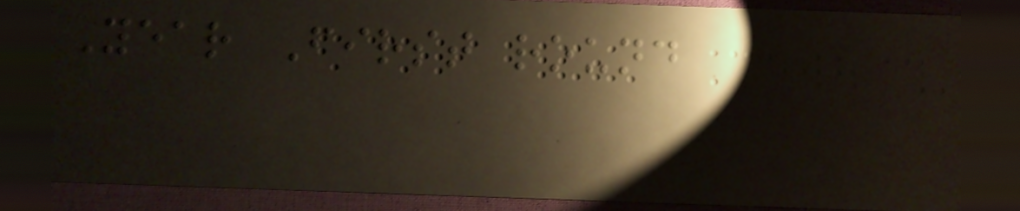Year First round
